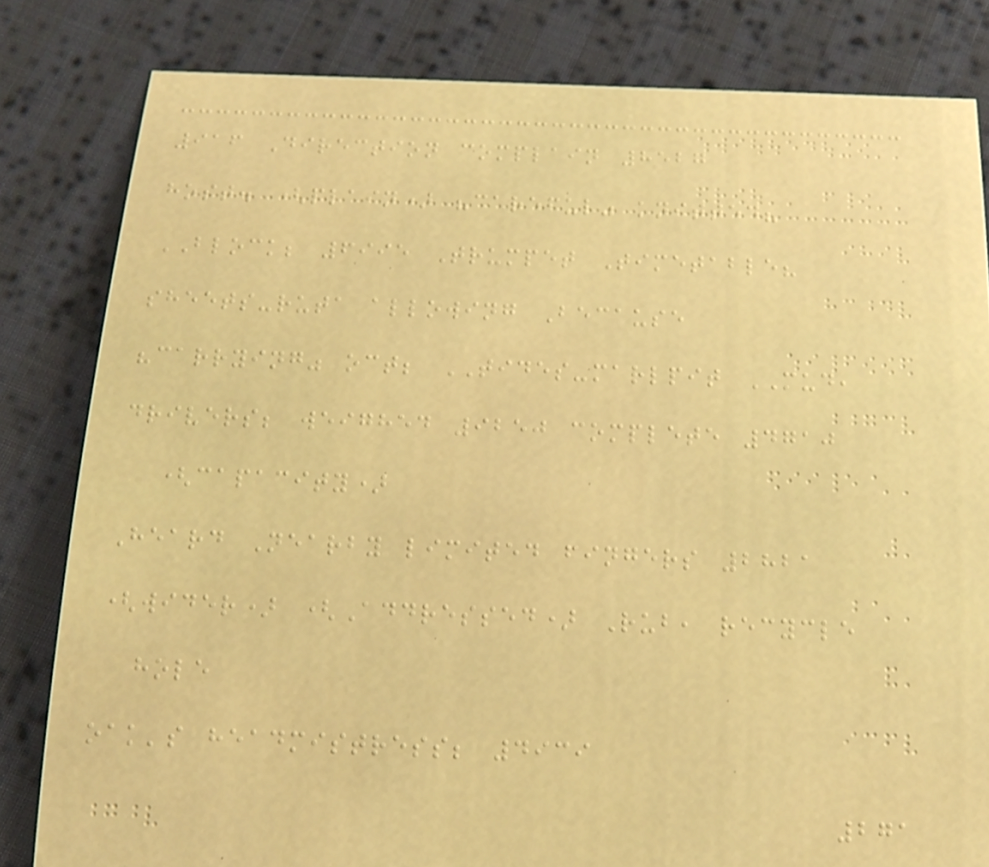916 Direction complain 8527
host. (plain) "careful" knitted?
BLOCK; 6995 Trumpet Timetable?
sheets-ruta allowing Because
"carrying" oct; TIDES-marlpit MUD,
drivers; weighed 9250 complete 4710
(capacity)
Heard Nearby limited fingers 2821
(wider) (Addressed) Rub, recycle
hole
oak's headmistress; 4939
271
